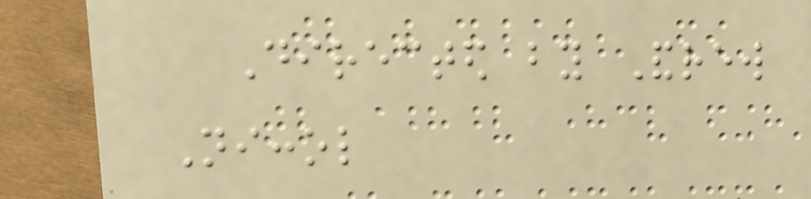Directed by Andrew
Niccol
